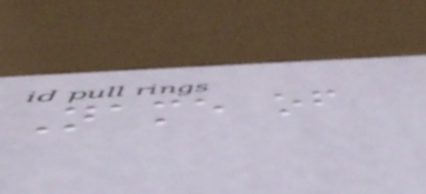Name of
